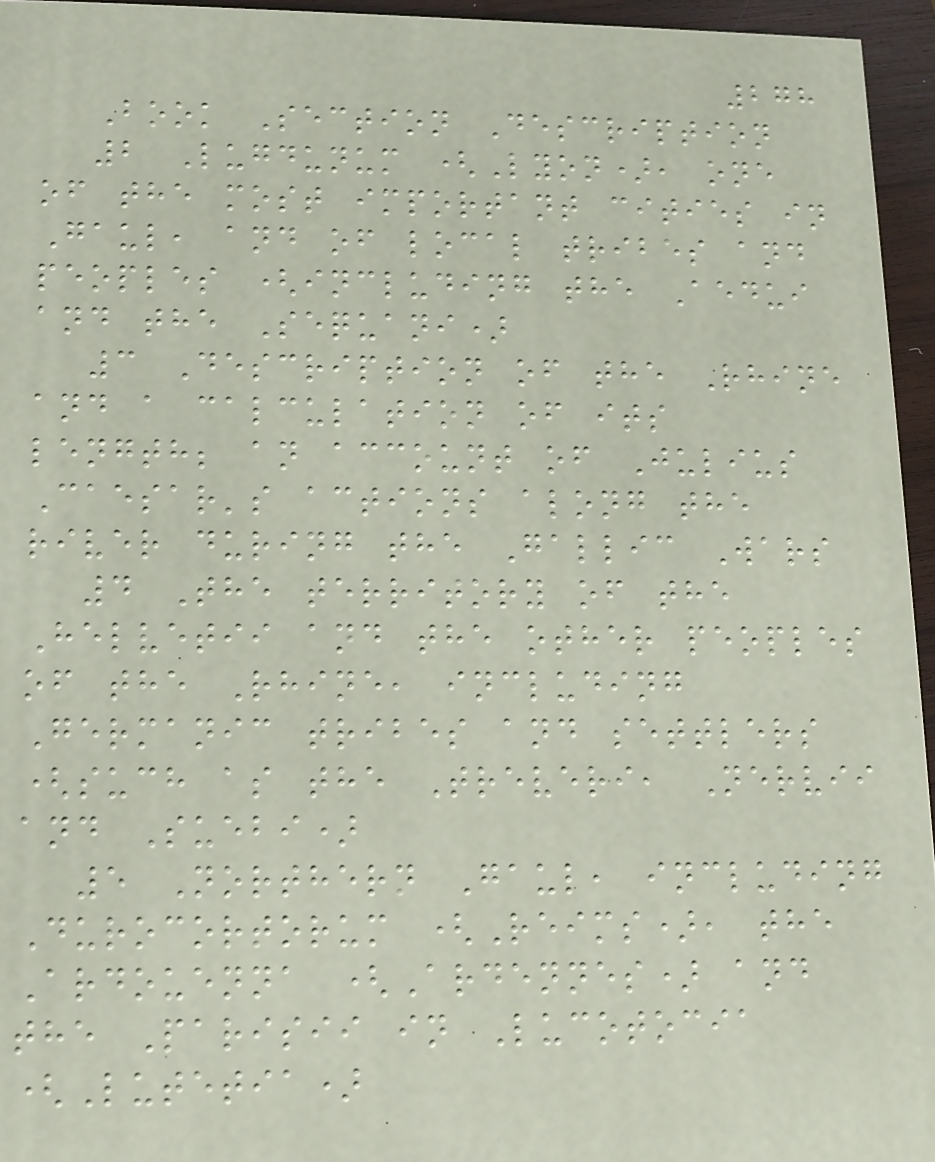278
Book Section Description
2 Lugdunum (Lyon), one
of the most important cities in
Gaul, and of local tribes and
peoples (including the Aedui
and the Sequani)
3 Description of the Rhine
and a calculation of its
length; an account of Julius
Caesar's actions along the
river during the Gallic Wars
4 The territory of the
Helvetii and the other peoples
of the Rhine, including
Germanic tribes and settlers
(such as the Treveri, Nervii
and Suebi)
5 Northern Gaul, including
Durocortorum (Reims), the
Ardouenna (Ardennes) and
the Parisii in Lucotocia
(Lutetia)
